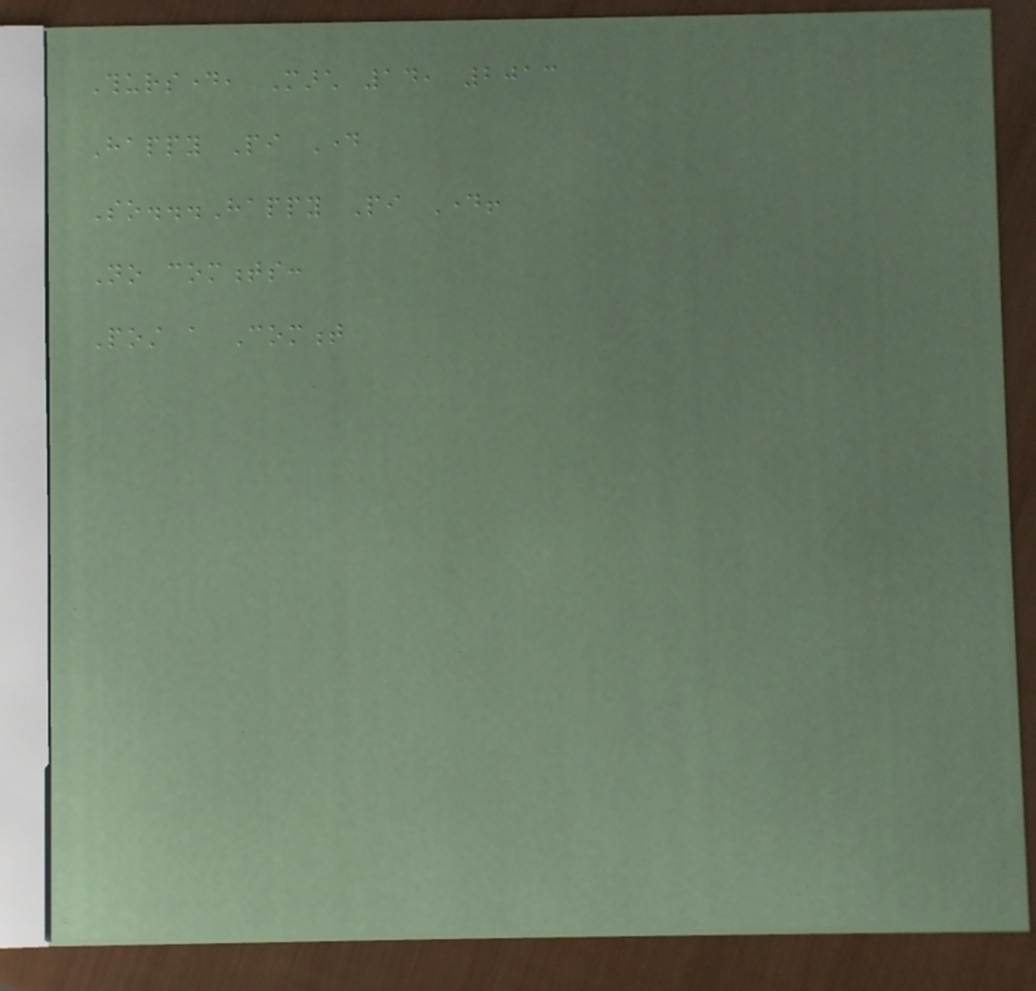Thursday, March 14, 2013
Happy Pi Day
So...Happy Pi Day!
No comments:
Post a Comment
